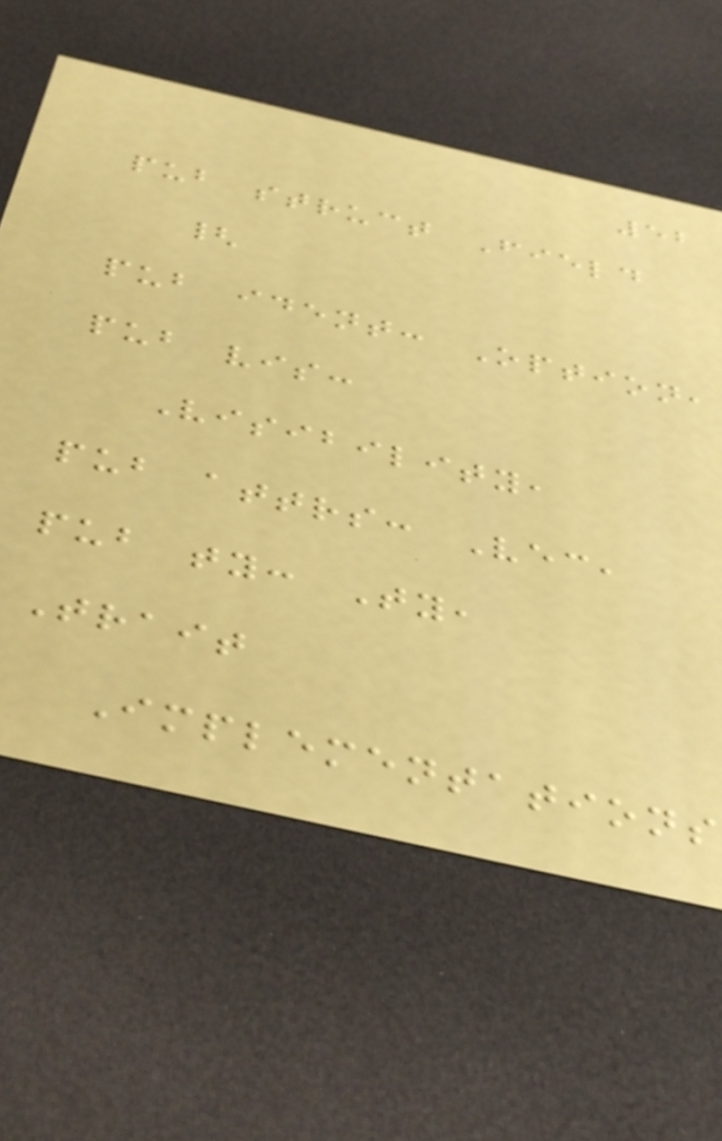52
pub struct Field
{
pub ident: Option,
pub vis:
Visibility,
pub attrs: Vec,
pub ty: Ty,
Trait
Implementations
